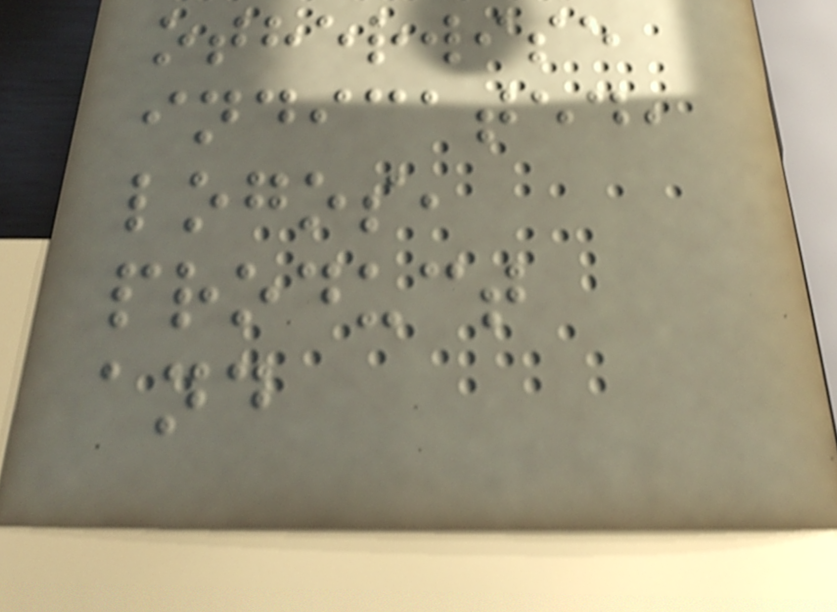otherwise
indicated,
logos,
product
and
